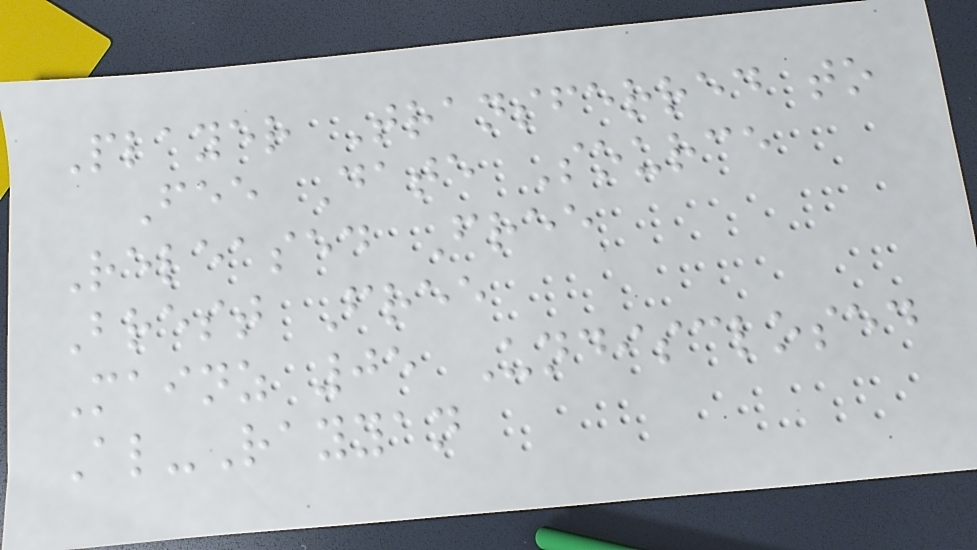Player Transferred to
Fee Date Source
Released Free
Brest Free
Mainz 05 Undisclosed
Al-Rayyan
